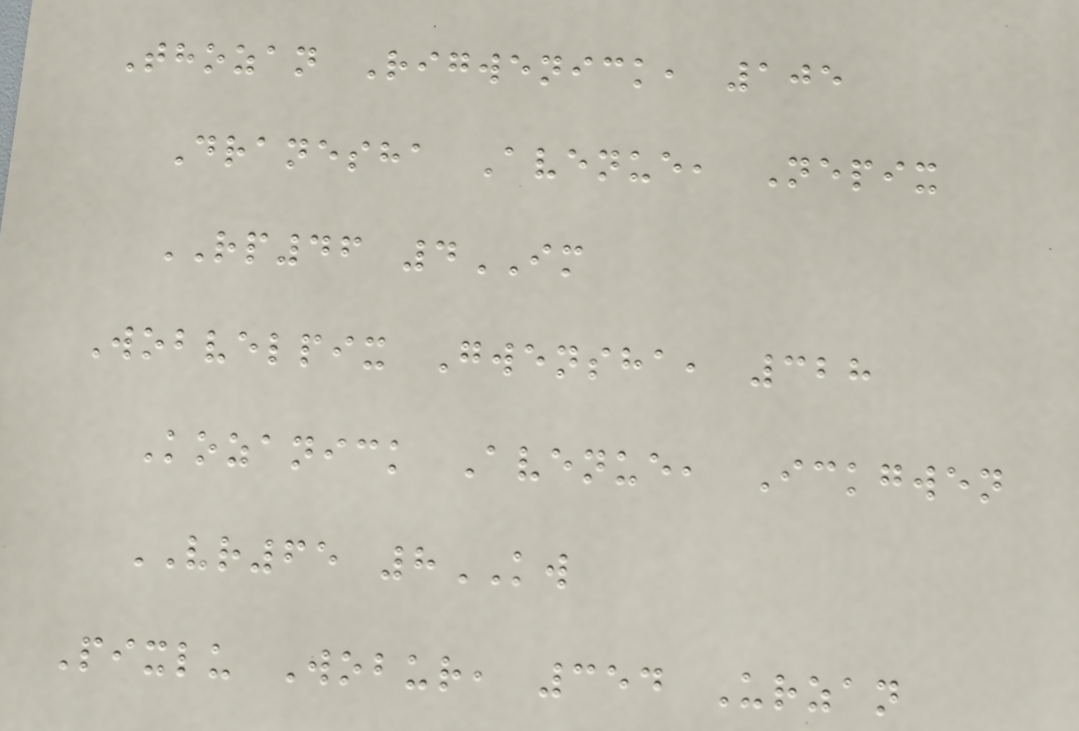Thozan Rigwenick, 105
Dranesha Avenue, Nepix
RP46 4IM
Wobvelpix Gwensha, 328
Kozanick Avenue, Ickgwen
VR65 8KW
Pixlu Wobur, 354 Urzan
